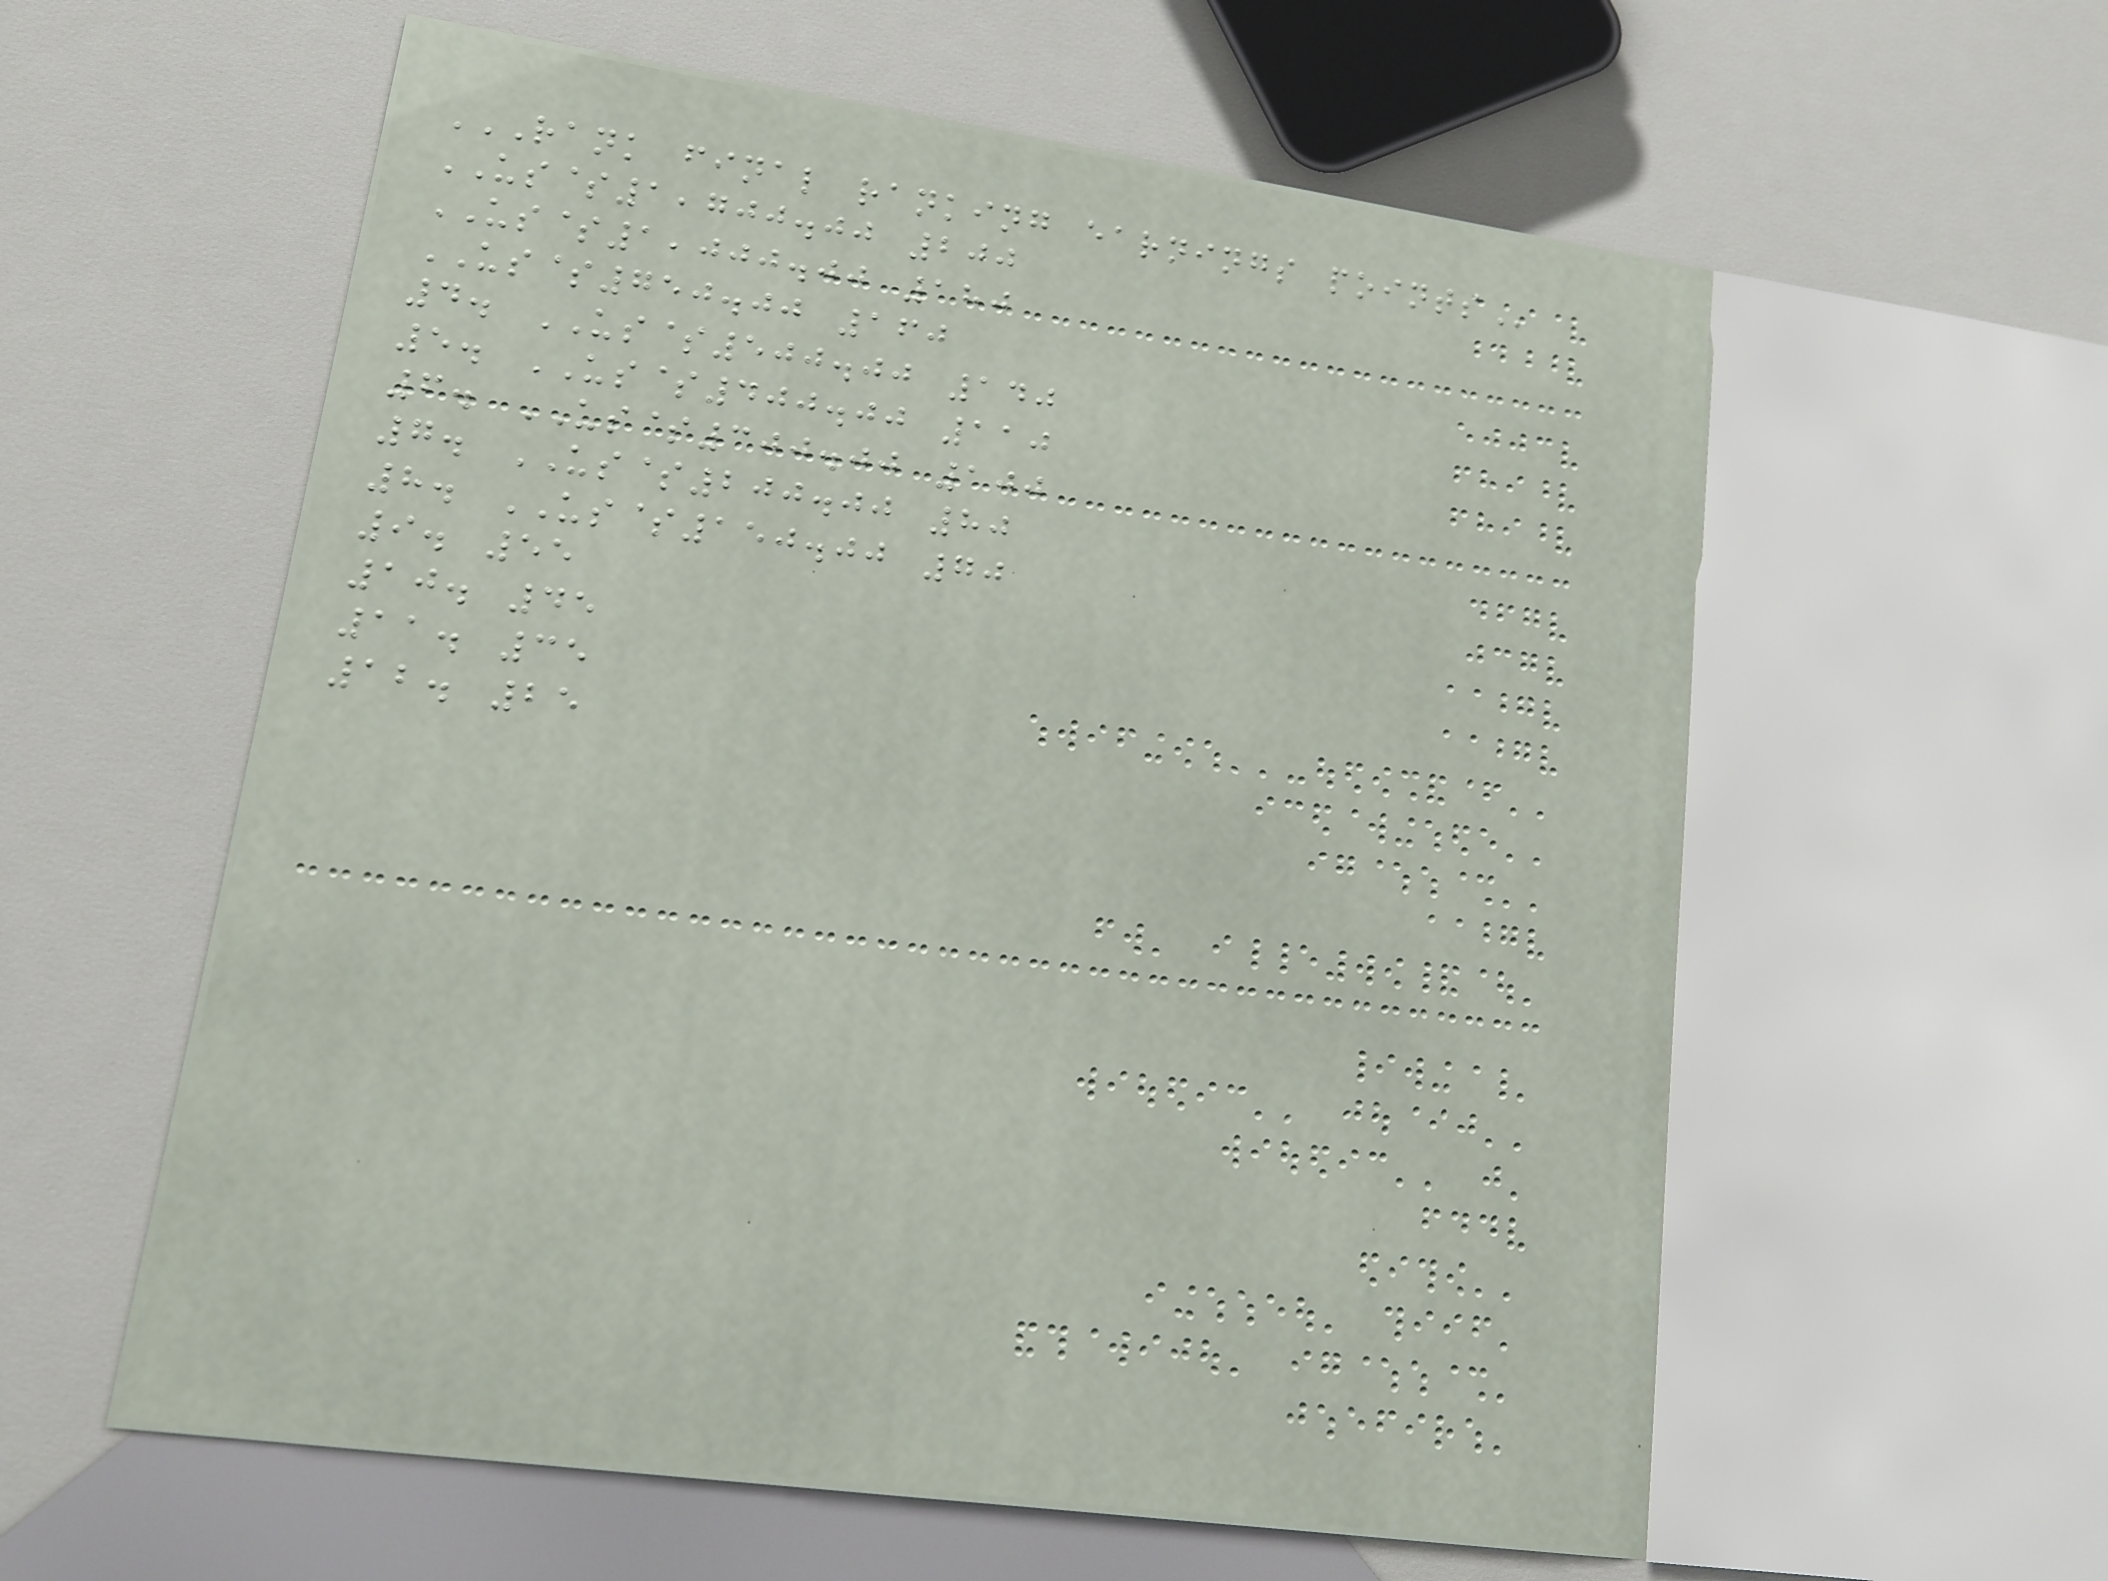RANK FINAL RANKING EARNINGS POINTS
US$1,700.00 200
US$1,000.00 180
US$750.00 160
4. US$500.00 140
5. US$400.00 110
6. US$300.00 100
7. US$200.00 80
8. US$150.00 70
9. 55
10. 45
11. 35
12. 25
